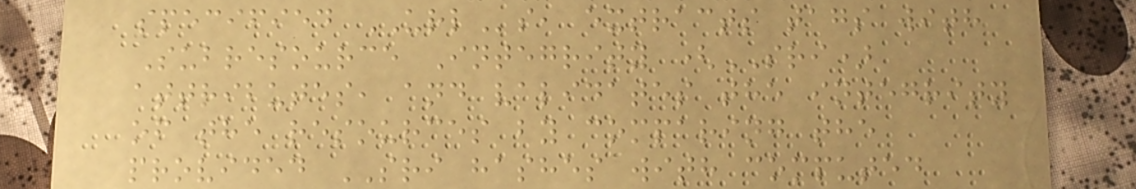specified URLs, extracts tags with
Subresource Integrity (SRI)
attributes, and validates the integrity
of the resources by comparing the
provided SRI hashes with computed
